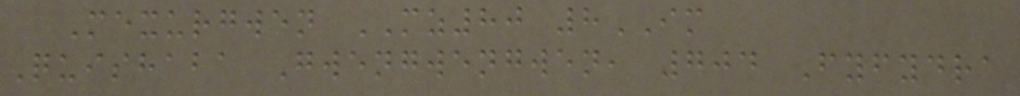Mexurgwen MZ80 8IM
Quishaba Gwengwengwen, 704 Fyfydra
